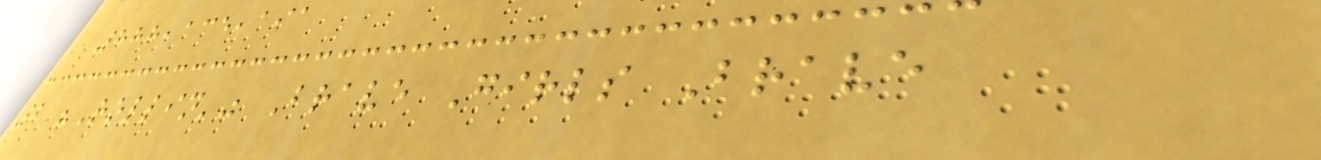888,135,191
2 "Rollin'" Brave Girls Brave
